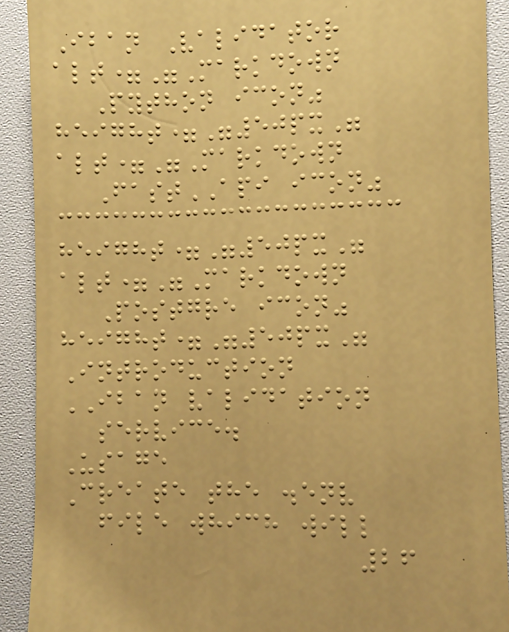Iban Validator
alt="Markdown
Python icon"
height="50px"
alt="Markdown
FastAPI icon"
height="50px"
alt="Markdown
Postgre icon"
height="50px"
Introduction
IBAN validation
service.
Usage
Create the .env
file which will
26
